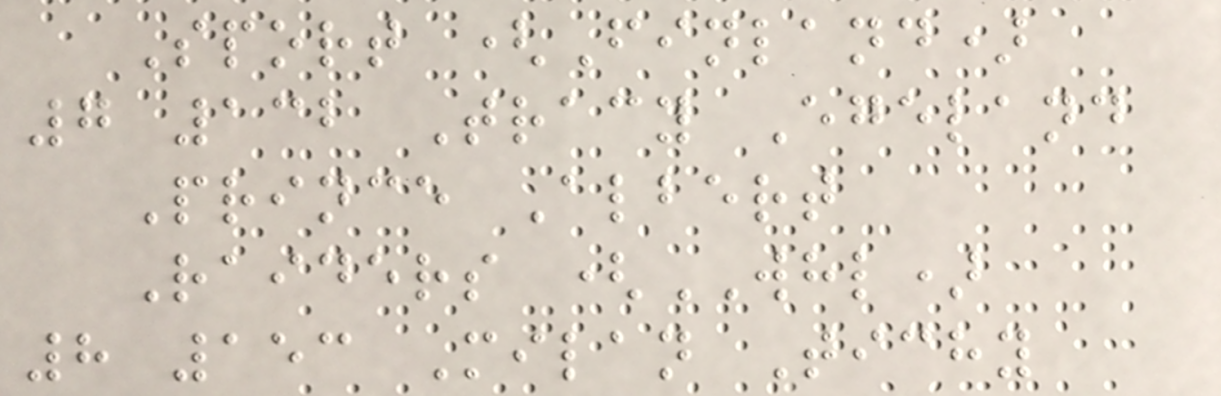Sport (Finland)
7 132 Tracy Egeland
Prince Albert
Raiders (WHL)
8 153 Milan Tichy
